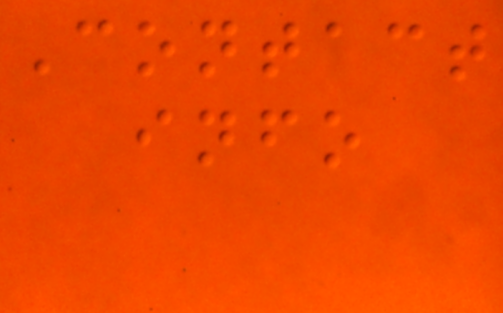Contact
info
